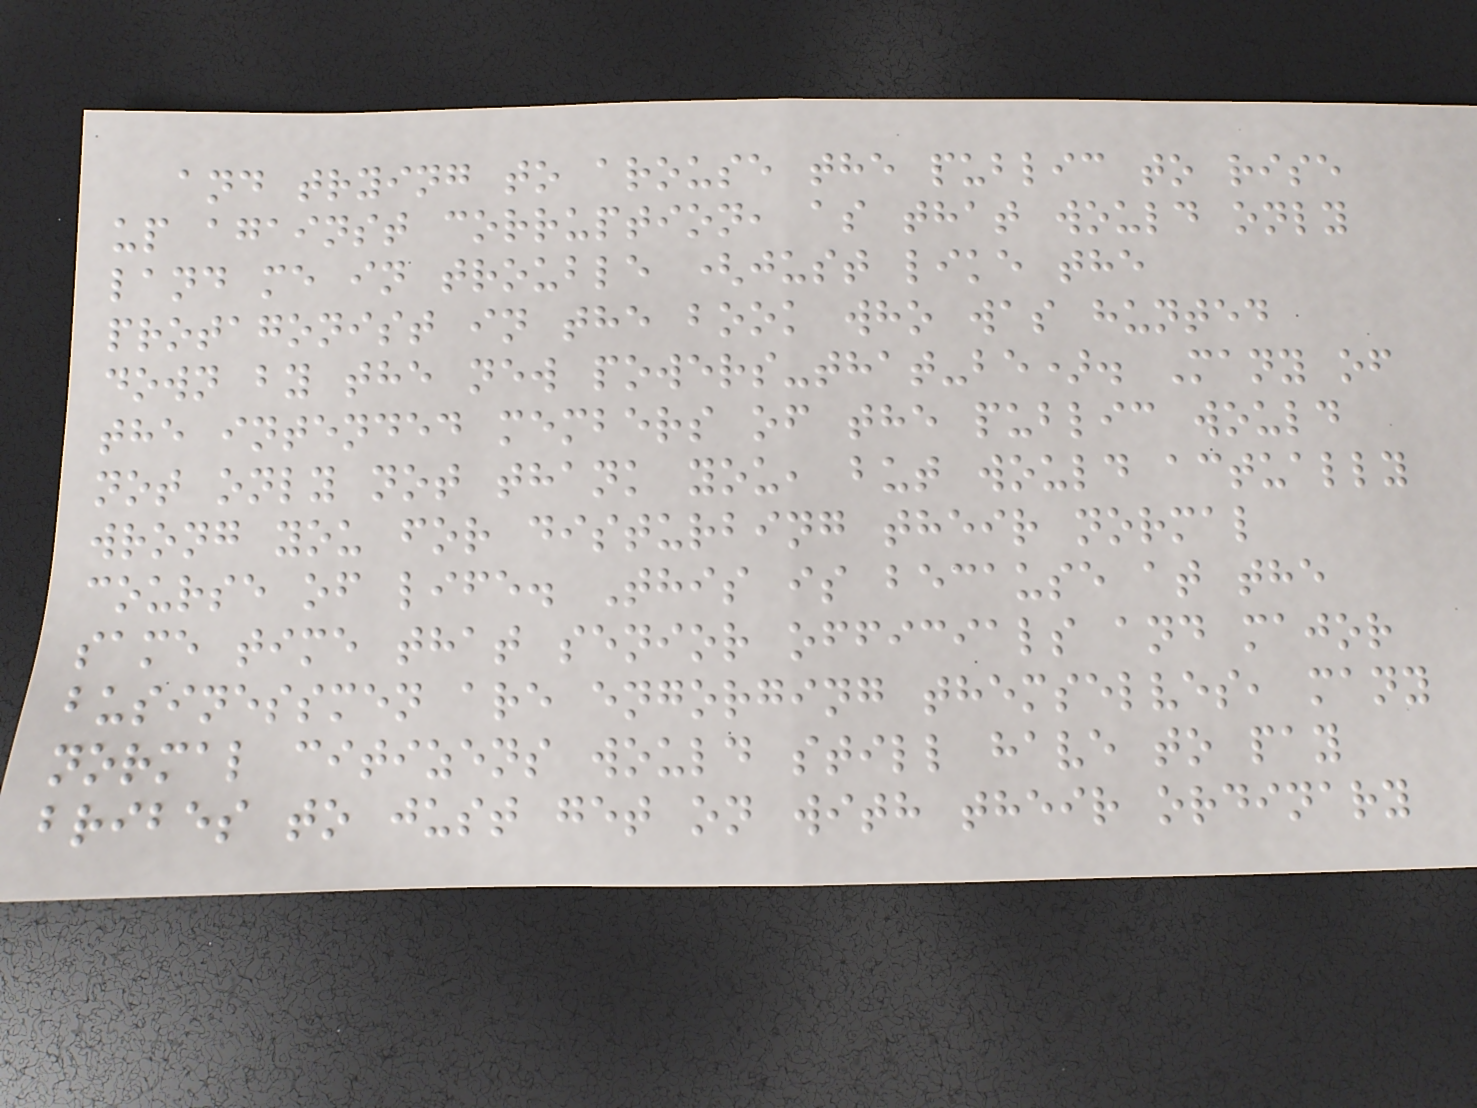and trying to arouse the public to rise
up against corruption, as that would only
land me in trouble (just like the
protagonist in the book who was hunted
down by the new powers-that-be). Many of
the intended members of the public would
not only not thank you, but would actually
wrong you for disturbing their normal
course of life. This is because at the
same time that senior officials and major
businessmen are engorging themselves, many
normal citizens would still have to pay
bribes to just get on with their ordinary
